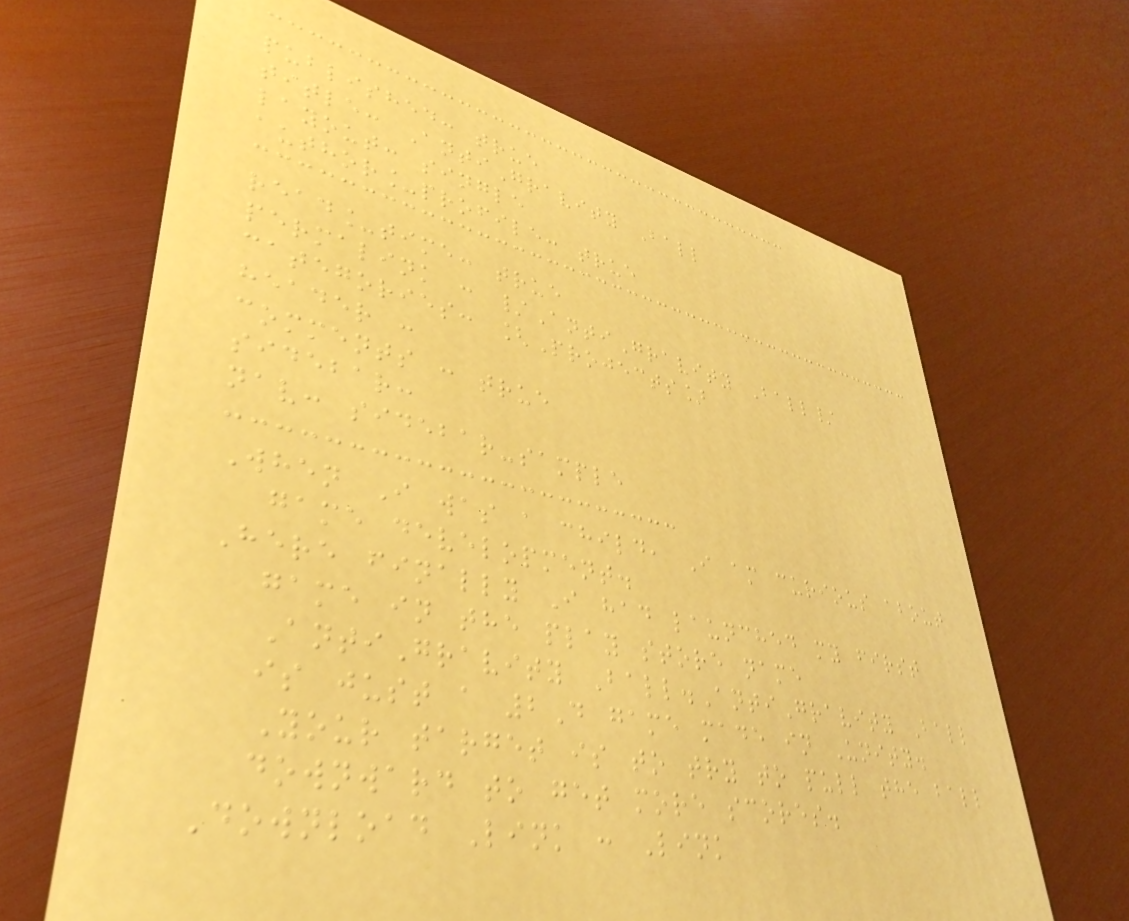published: true
title: AntiGravity Ball
layout: single
author_profile: true
read_time: true
permalink : /AntiGravity Ball/
categories: [Projects]
header :
comments : true
sidebar:
nav: sidebar-sample
When I was a child, I am curious about
game development.
Here finally I had launched my first
game in the play store name
AntiGravity Ball.AntiGravity Ball
is just a 2D game made in Unity.
Your target is to try to pull the ball
downward to get more scores.
Download Link : Link
